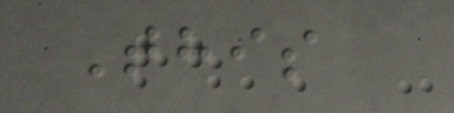This
